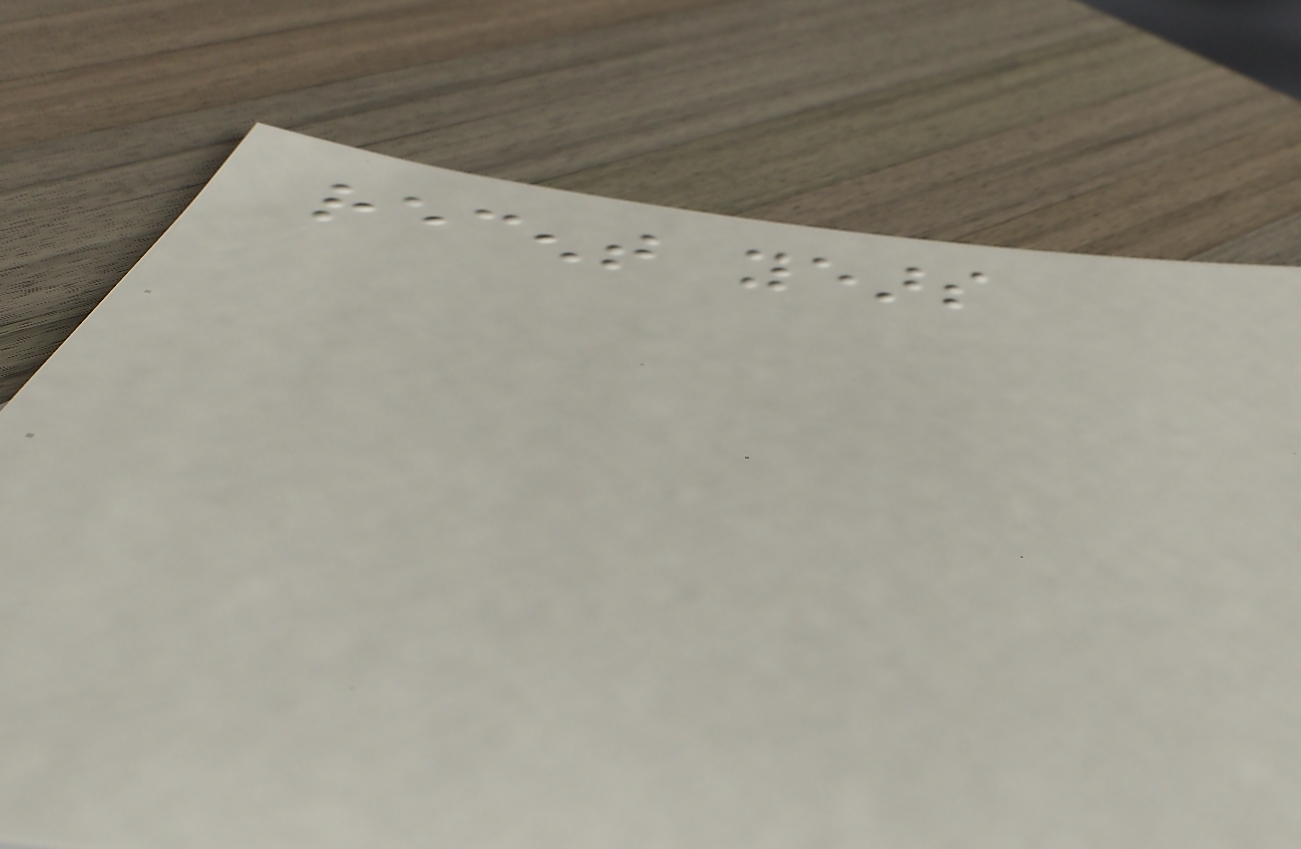recent years
